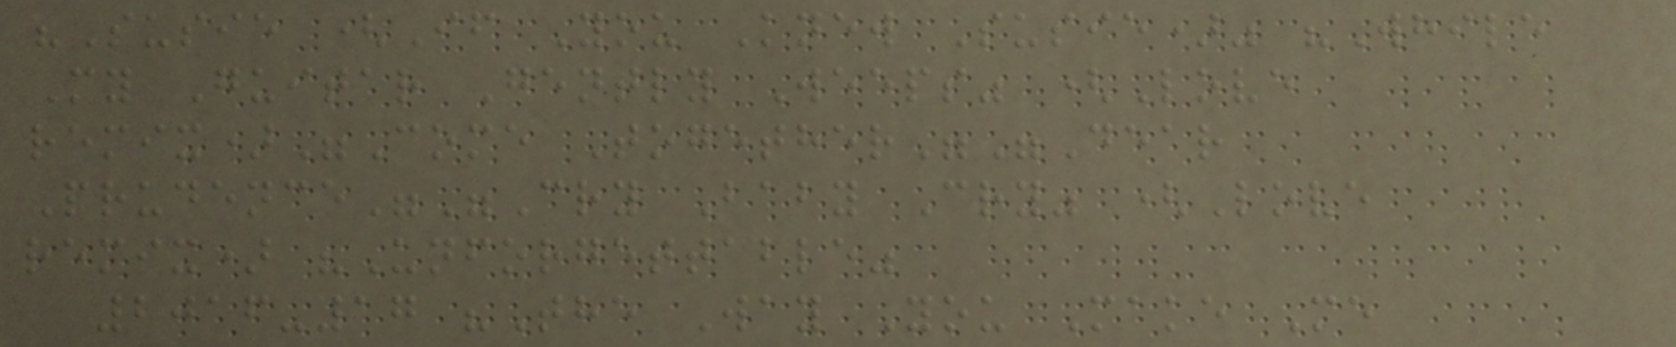"Susie (If You Knew Susie)" "While
My Guitar Gently Weeps" (Love
remix)"Come Together""Dear
Prudence""Cry Baby Cry" (Love
remix) "Unforgettable"
2016-17 "The Way You Make Me
